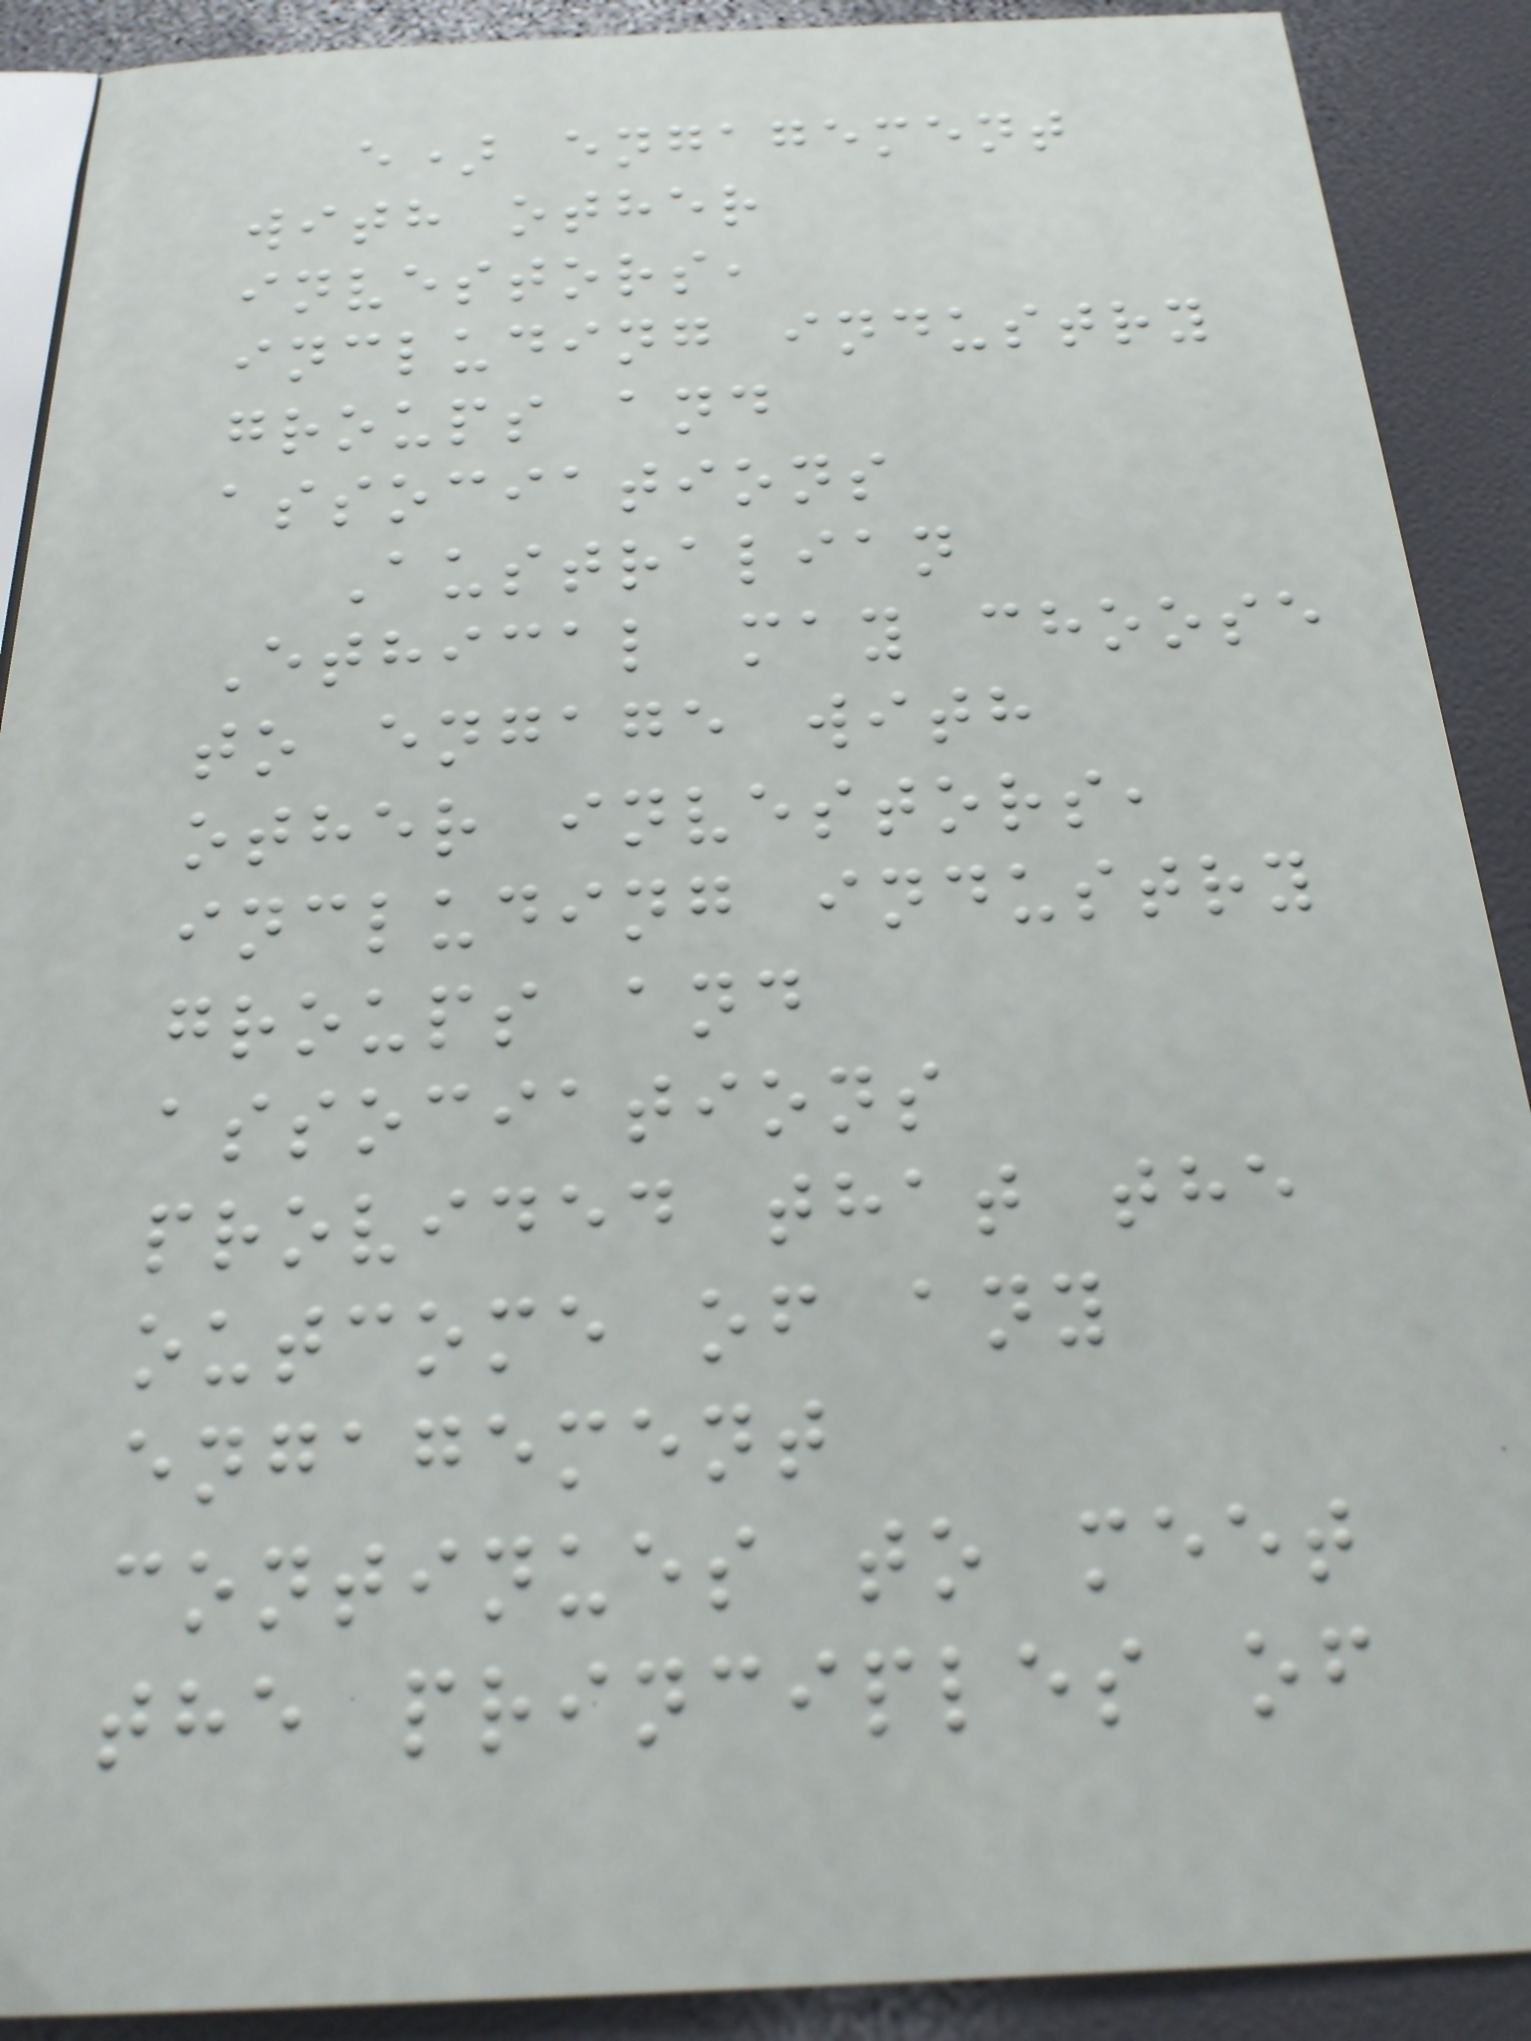e) engagement
with other
investors,
including industry
groups and
associations
Australian
Ethical may choose
to engage with
other investors,
including industry
groups and
associations
provided that the
outcome of any
engagement
continues to meet
the principles of
